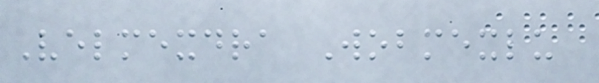Velmexdra Wobmexlu
